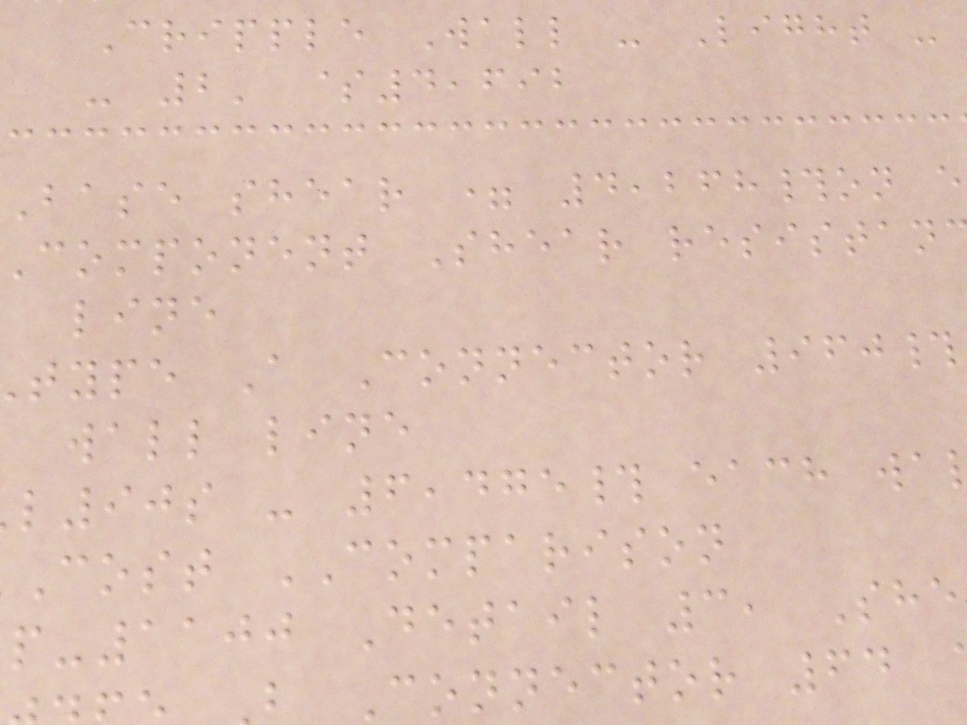Cripple Wall - Light -
- 2' $4,692
Base shear = 4,268#on e
component Shear resistan
line
type A Connector 960#
wall line
l90s - 6,475# each wa
cost COMPARISON
p-1100 Detail 3, She
Connector 64
